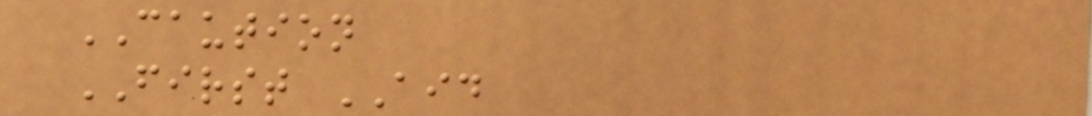CAUTION
FIRST AID
